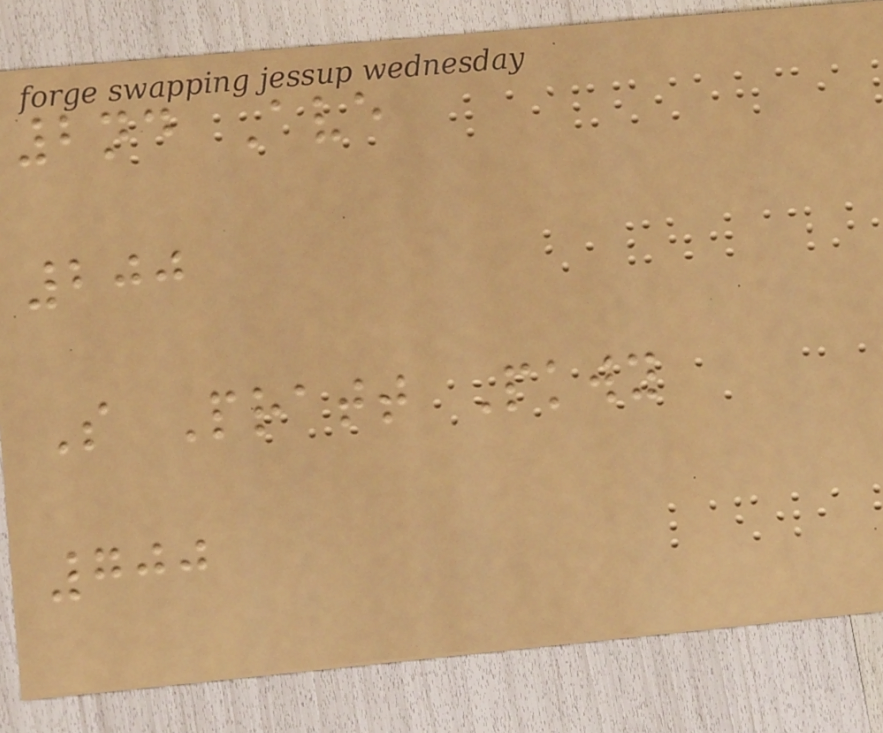2nd Ave
200
S Pratt Pkwy
700
